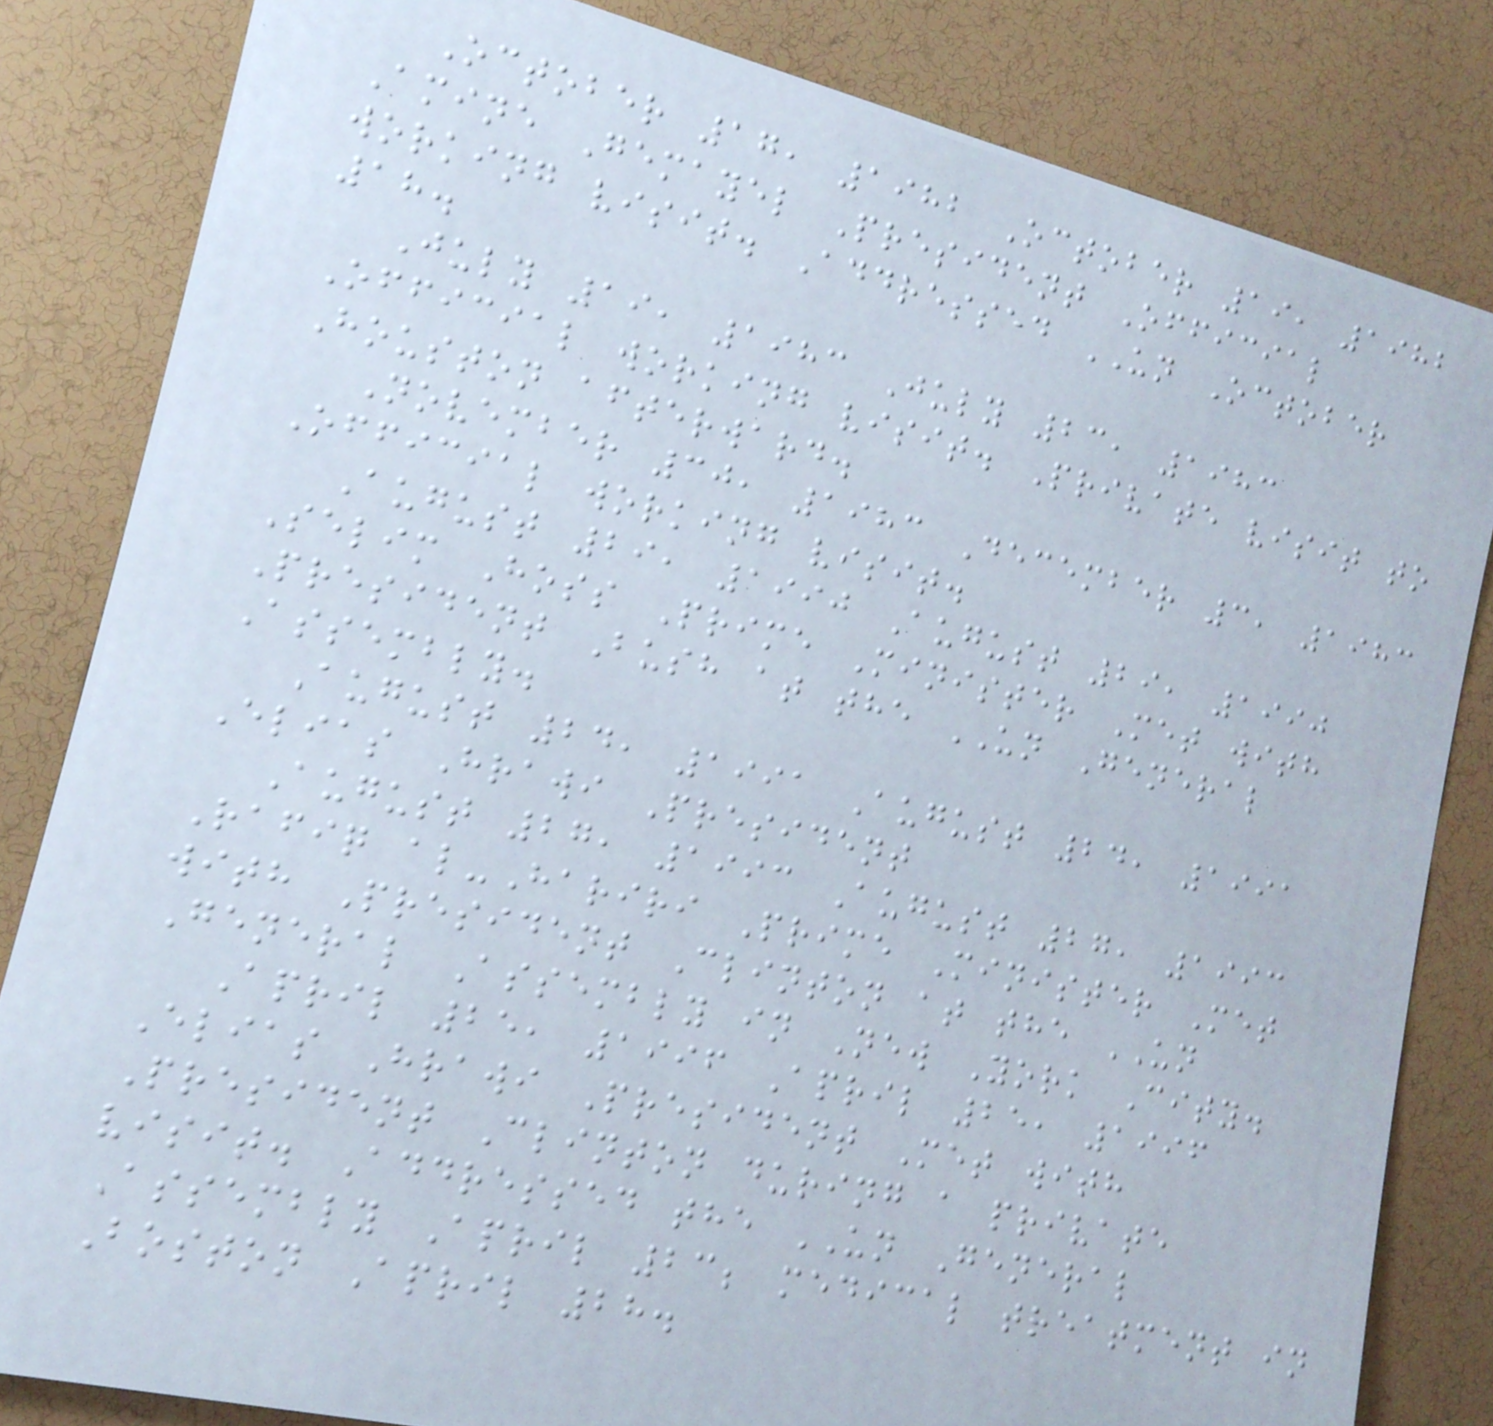October 17, 1982 October 19, 1982
Amine Gemayel President Official
working visit. Addressed UN October
18.
July 19, 1983 July 23, 1983
Official working visit. Private visit to
Houston afterward.
November 30, 1983 December 3, 1983
Official working visit.
August 29, 1990 August 29, 1990
Selim Hoss Prime Minister Met with
President Bush at the UN General
Assembly.
August 24, 1991 August 24, 1991
Elias Hrawi President
August 27, 1993 August 27, 1993
Rafiq al-Hariri Prime Minister Met
with President Clinton at the UN
General Assembly in New York City.
April 25, 1996 April 25, 1996
Elias Hrawi President Met with
President Clinton during a private
visit. Addressed the UN General
Assembly April 23; medical treatment in
Boston April 28.
